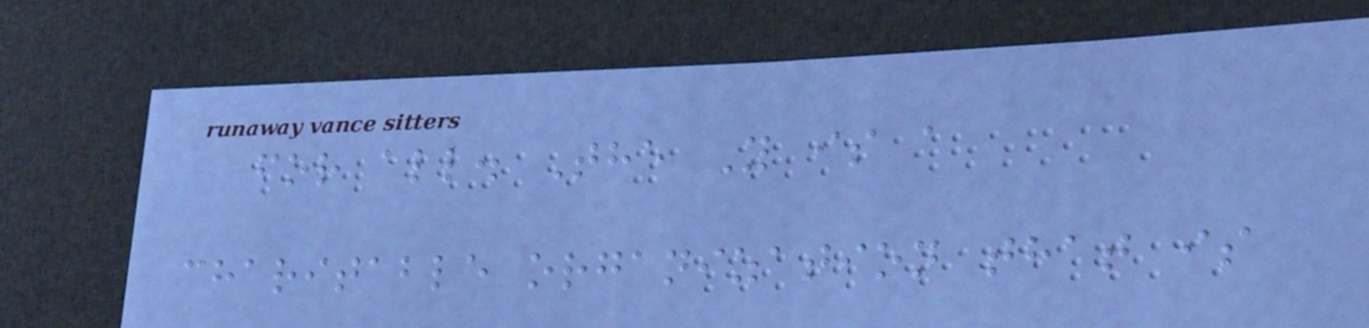for all. The Y is a
charitable organization that is
